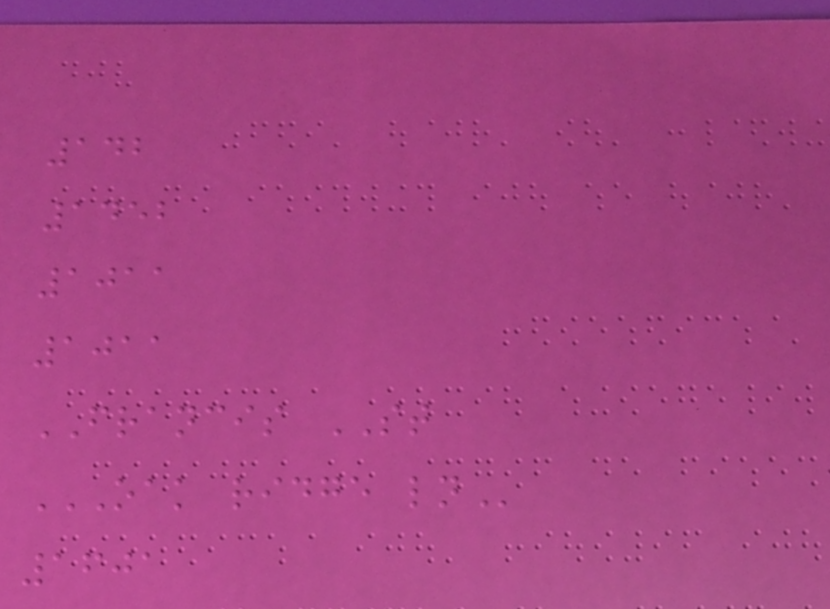142
1452
1011
1011
FRANCIS ST
OAK RIDGE LN
1601
